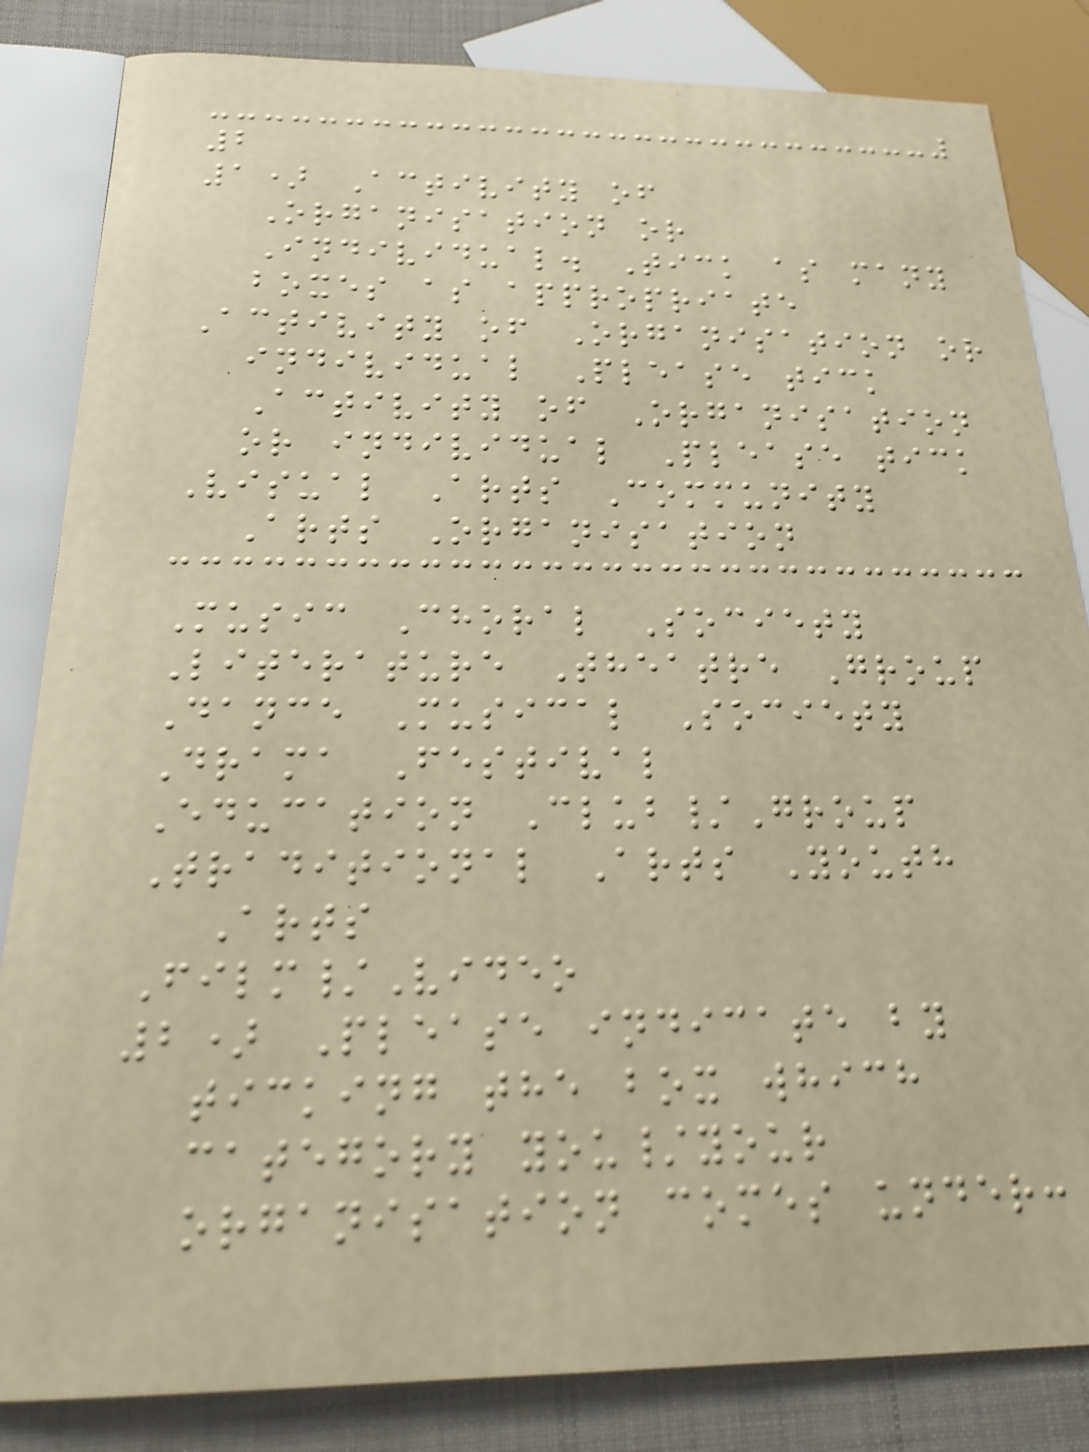2
1) Activity of
Organisation or
Individual. Tick as many
boxes as appropriate
Activity of Organisation or
individual Please tick
Activity of Organisation
or individual Please tick
Visual Arts Community
Arts Organisation
Music Choral Society
Literature Theatre Group
Dance Musical Society
Drama Festival
Education Club/Group
Traditional Arts Youth
Arts
Film/Video
2) Please indicate by
ticking the box which
category you/your
organisation comes under:
